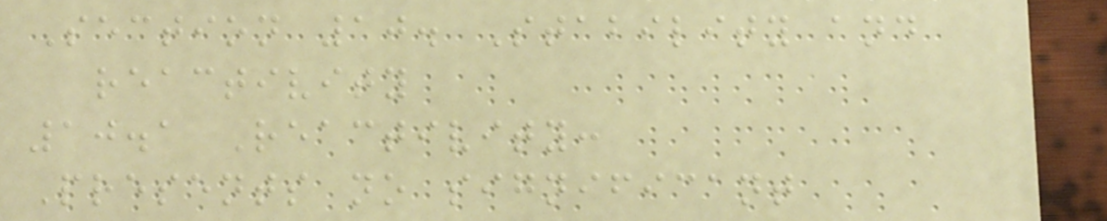Section 10. Stability and
reactivity
10.1 Reactivity:
Presents no significant
